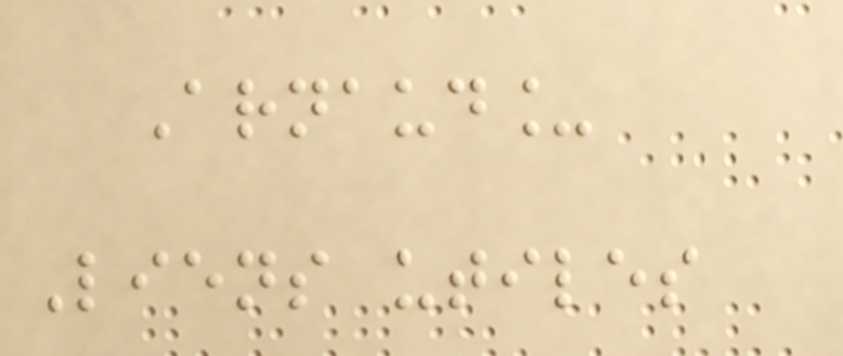Arnaud_
Liens utiles
